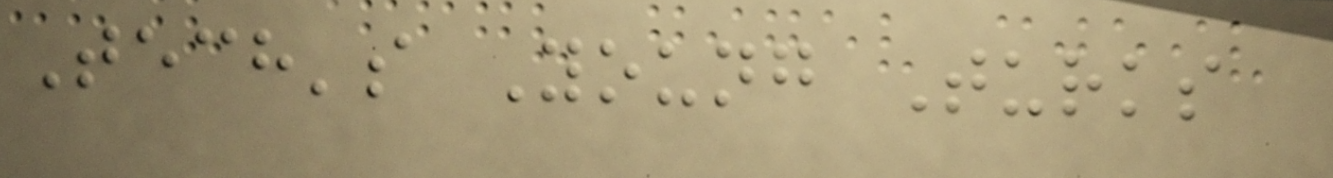Tech's Young Turks
